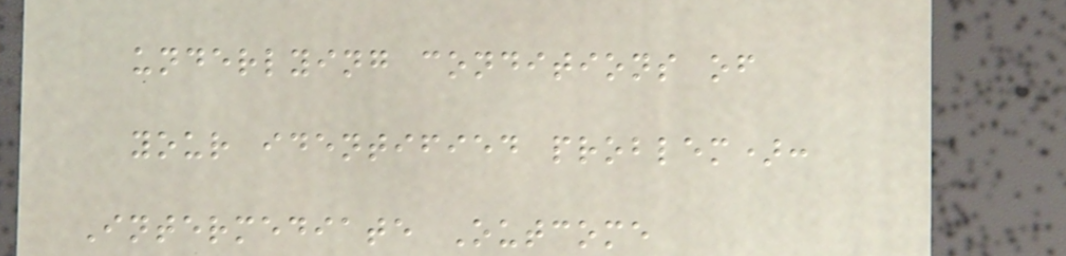underlying conditions of
your identified problem):
Intermediate Outcome
